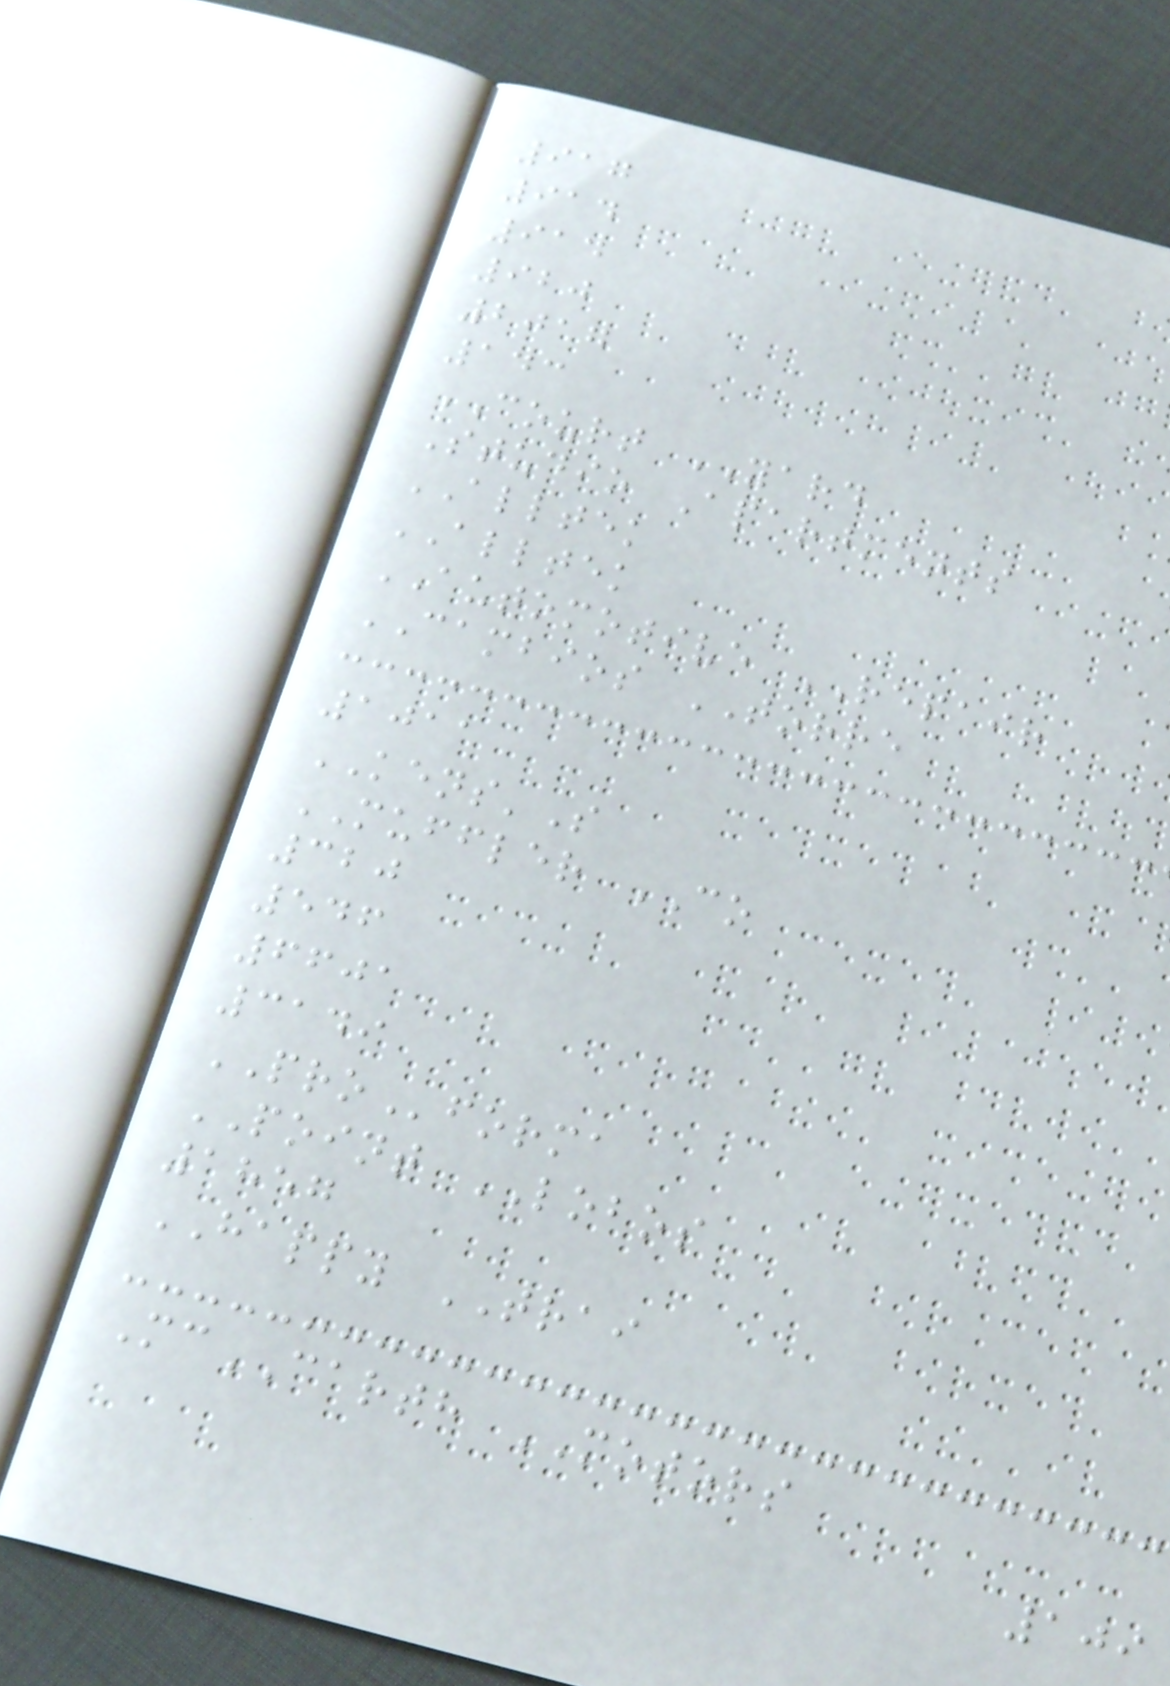917
914
914
920
2017
143
COURT YARD
Studio Apartments
ALLTEK
ALLTEK
AUTOMOTIVE REPAIR
CAMBIOS TORRE
1011
KENS'S
MUFFLER CO
320
546
6601
3149
PROforma
POINT LOBOS
1857
HAPPY TRAI
McCARTH MOTORS
109
